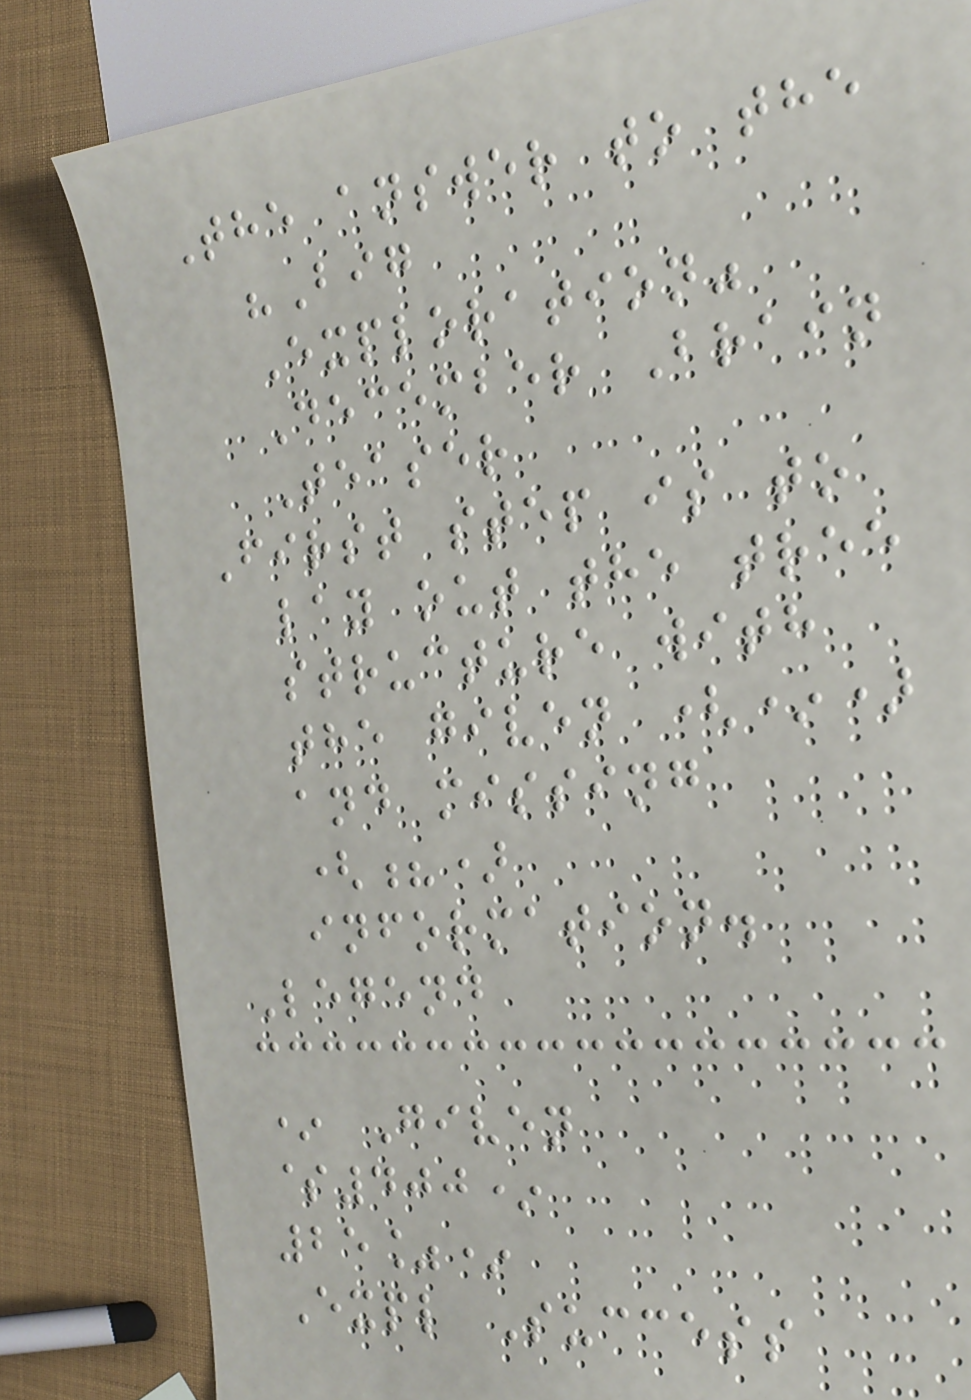The answer to the
"Big
Exploration"
December Brain
Teaser
First step is to
lay out the tree
structure with
the given (*)
and missing
(?)
information.
Legend
* Given
$400*
25%*
Expl Success
